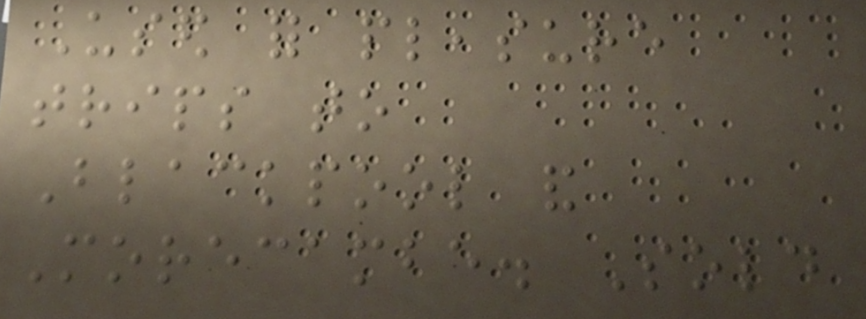Used for pleasure
trips to
Blackpool and
Morecambe. Sold
